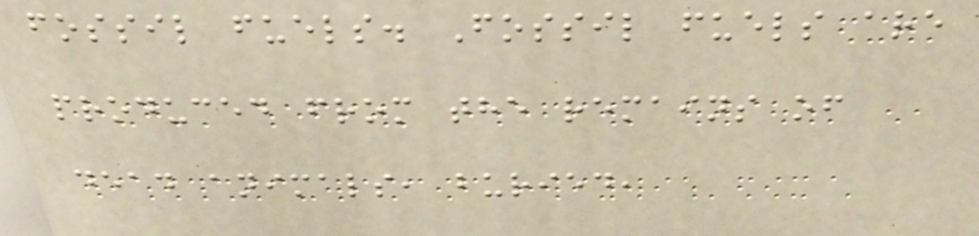fossil fuels. Fossil fuels are
produced from the remains of
dead animals, buried,
